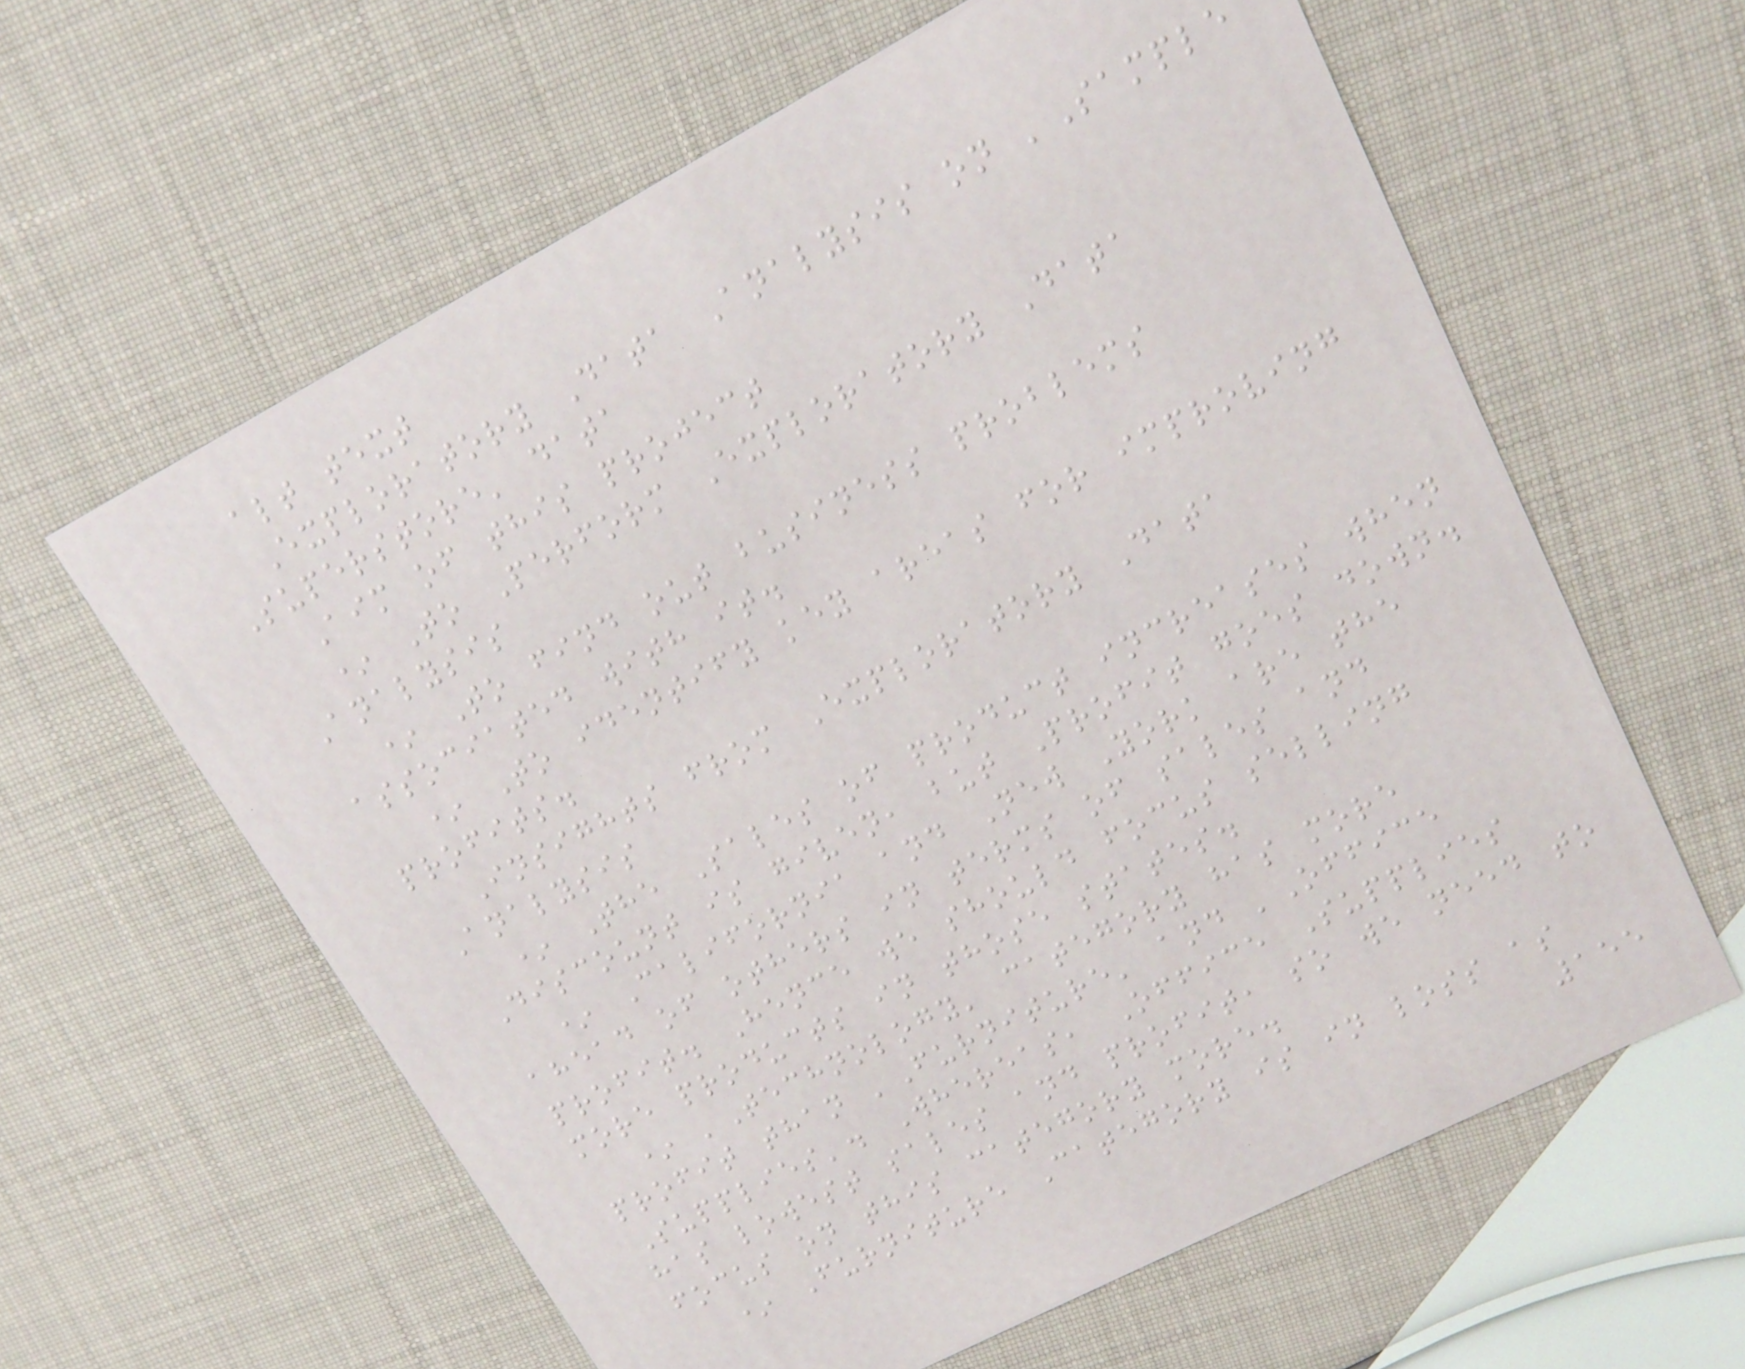alt text
Exploratory Data Analysis on 'Sample
Superstore' data
Aim of this project
* To Perform Exploratory Data
Analysis
* To find out business problems
associated with it.
* To identify key areas for improving
profits.
Insights from Exploratory Data
Analysis
* The Sales of product increases when
Discount is given, but Profit goes down.
* California and New York are the
ahead of others in terms of sales and
profit. Hence we should focus selling
more products in those states.
* 'Technology' category has more
profit than 'Furniture' and 'Office
Supplies'. Whereas, Office Supplies
has lowest sales and profit, so we need to
focus on this category more.
* Furniture Category is in loss as
155
